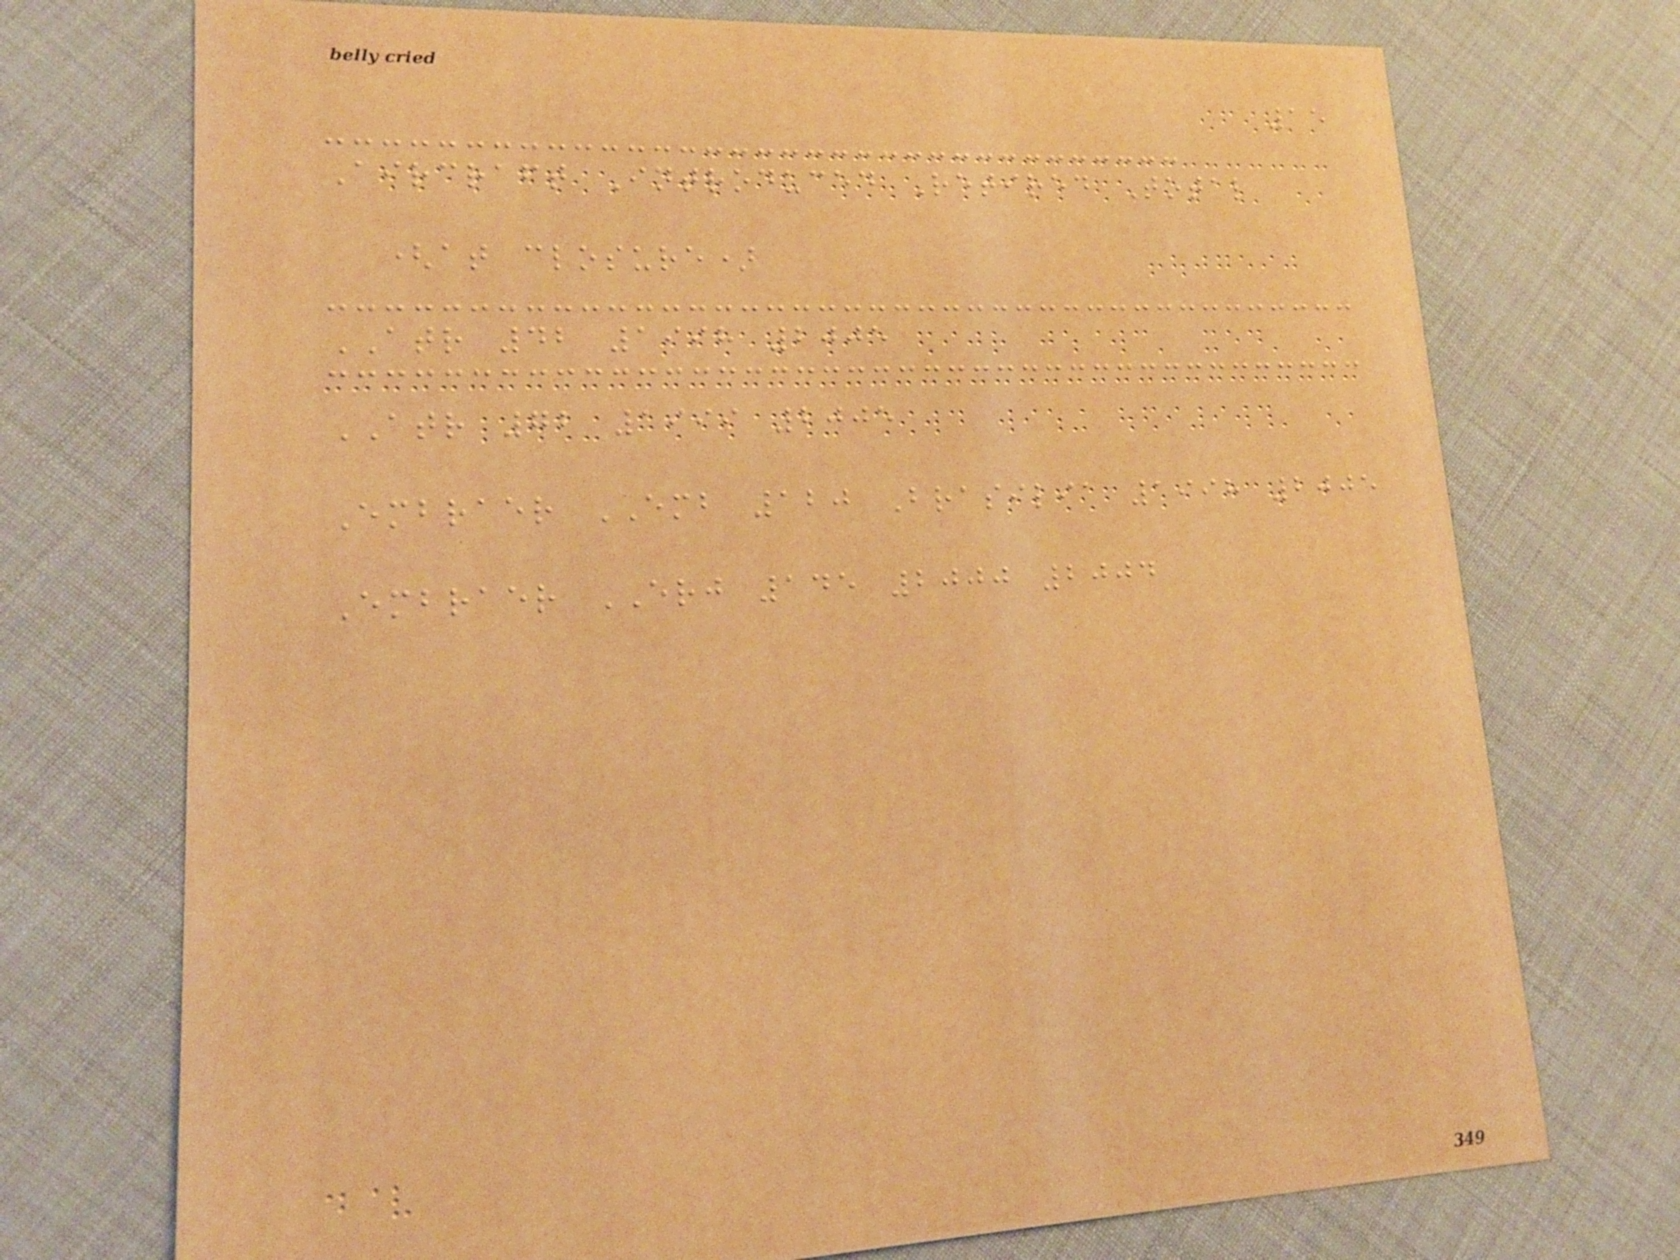15
Aircraft Introduced Retired Total
(at closure)
ATR 42 1998 2005
ATR 72 1999 2005
Embraer EMB 120 Brasilia 1998 2005
Embraer ERJ 145 2000 2004
